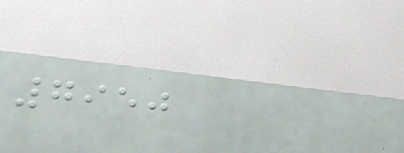7950
